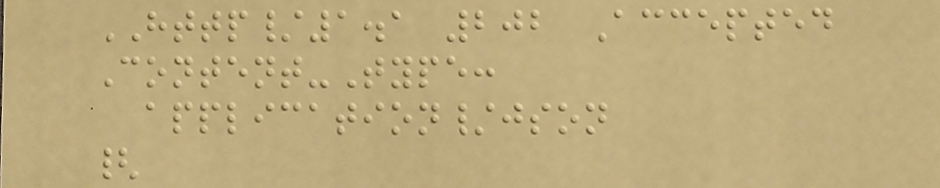HTTP/1.1 202 Accepted
Content-Type:
application/json
{
